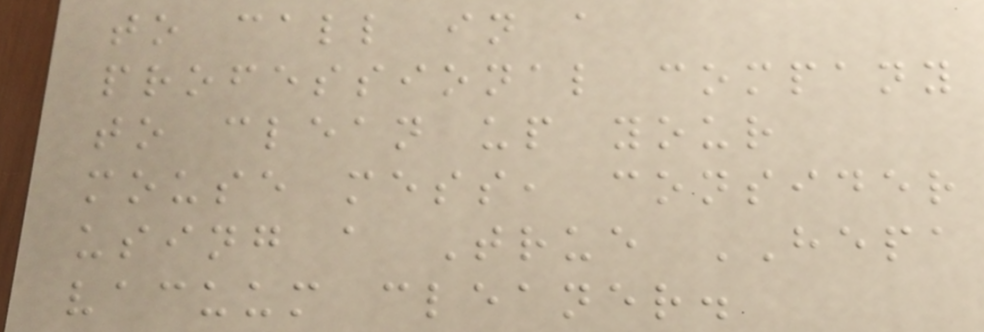to call in a
professional company
to clean up your
mouse mess, consider
using a True HEPA
vacuum cleaner.
